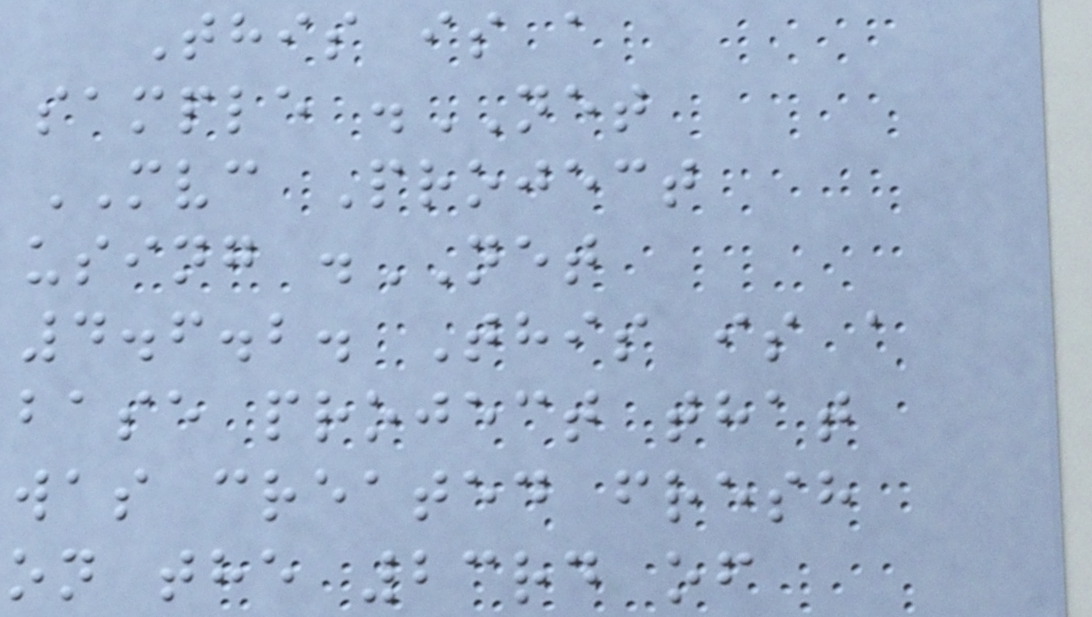This is a
sample .NET
MVC Project
using .NET
4.6.2. This is a
base project that
was created fresh
on the 23rd of
